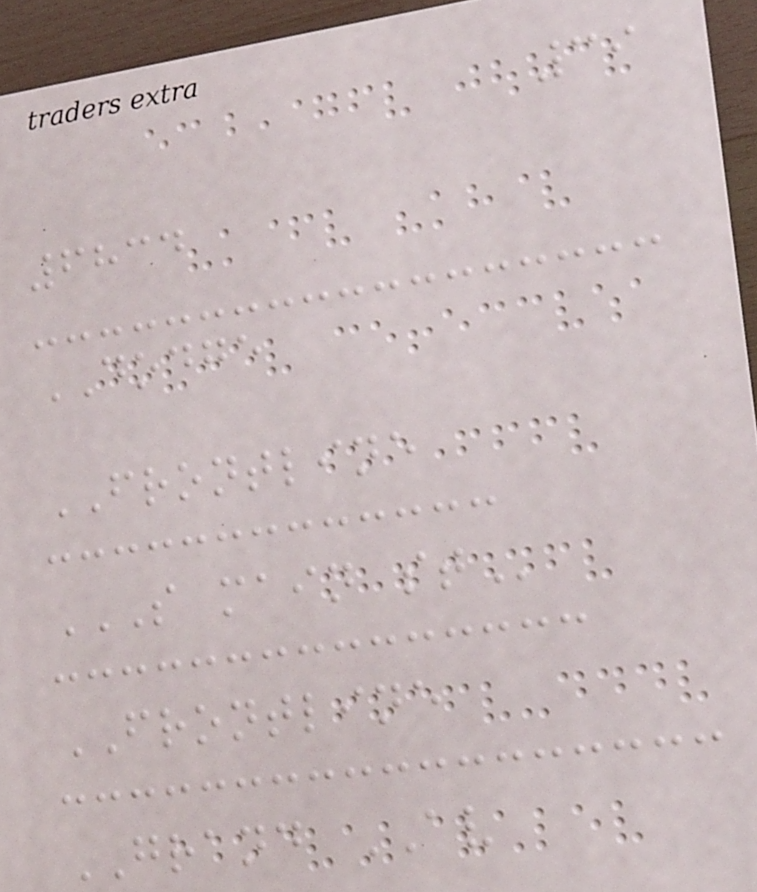39
6834
DODGE
FRONTLINE
S MAIN ST
FRONTLINE
GRAND AV
